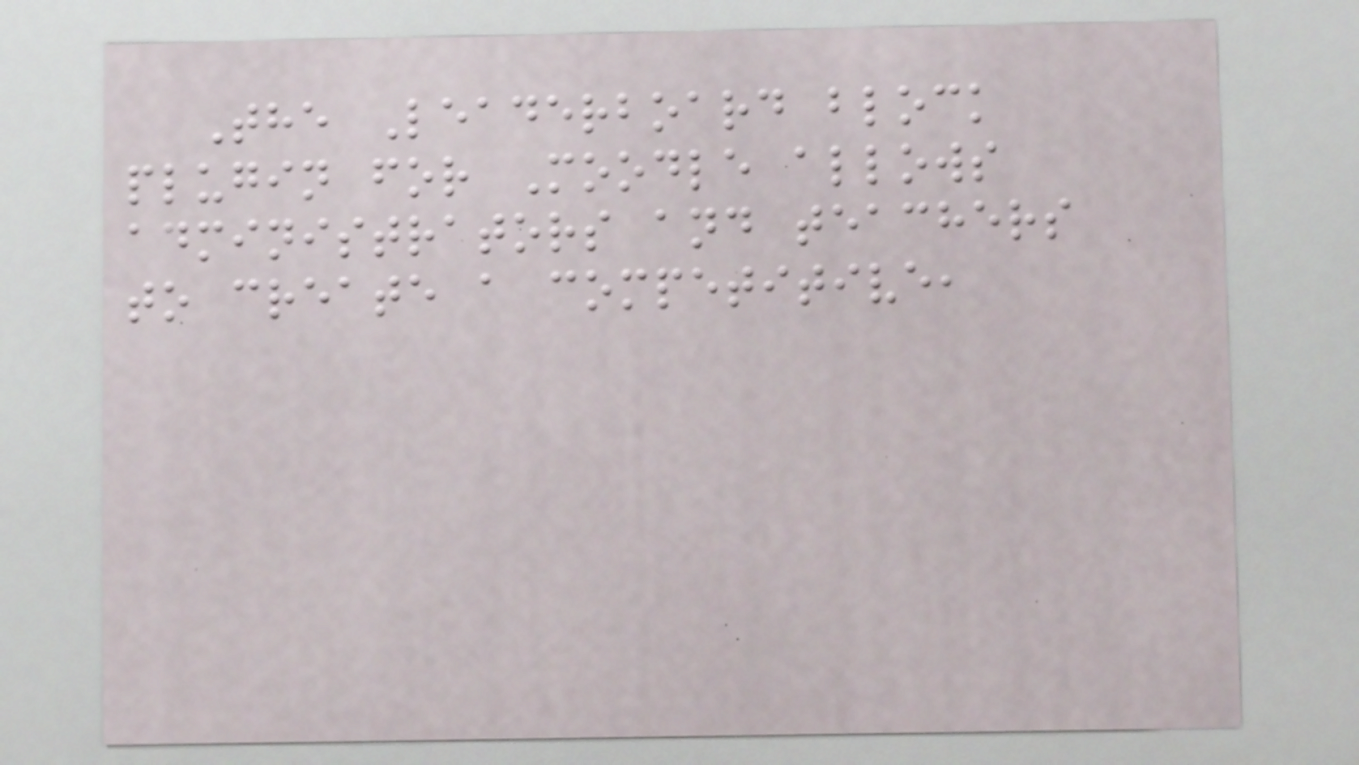The Leaderboard block
plugin for Moodle allows
administrators and teachers
to create a competitive,
